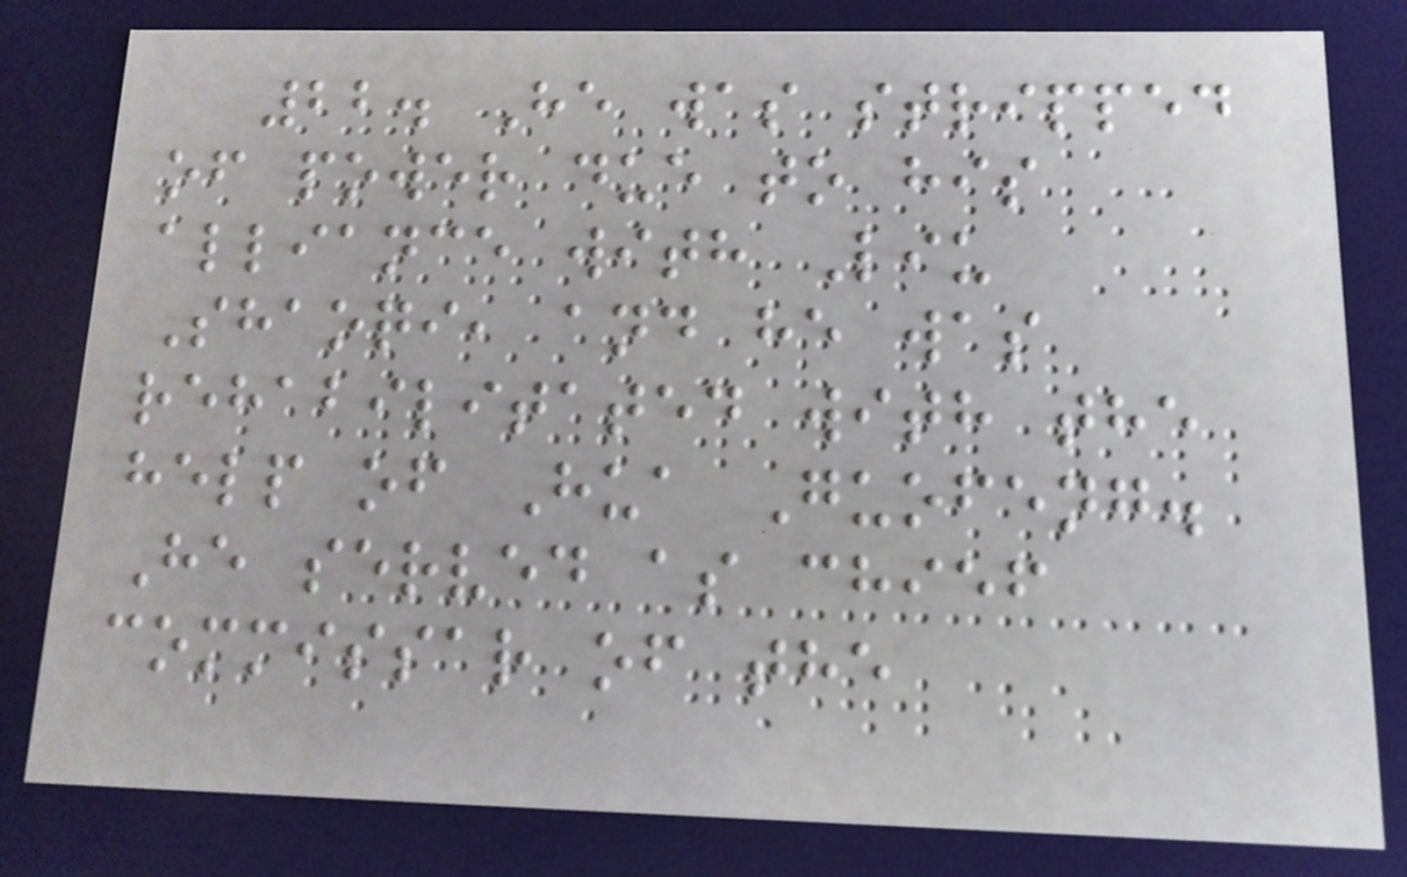22. He was stripped
of power due to his
alliance with Liu
Shaoqi, and he was
rehabilitated with the
help of Hua Guofeng.
He served as chief
commissar of the
